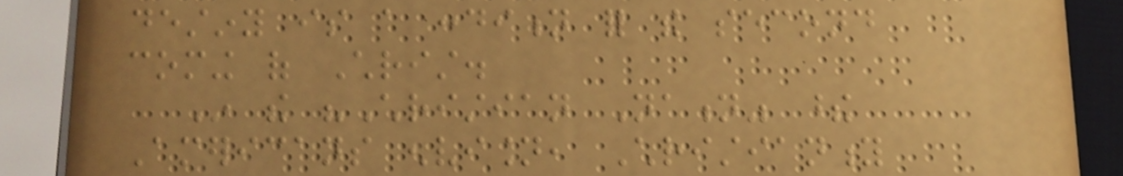destiny is a condition for the second
coming of Christ.
In the "Christian Nation" these
Americans envision, Christianity
